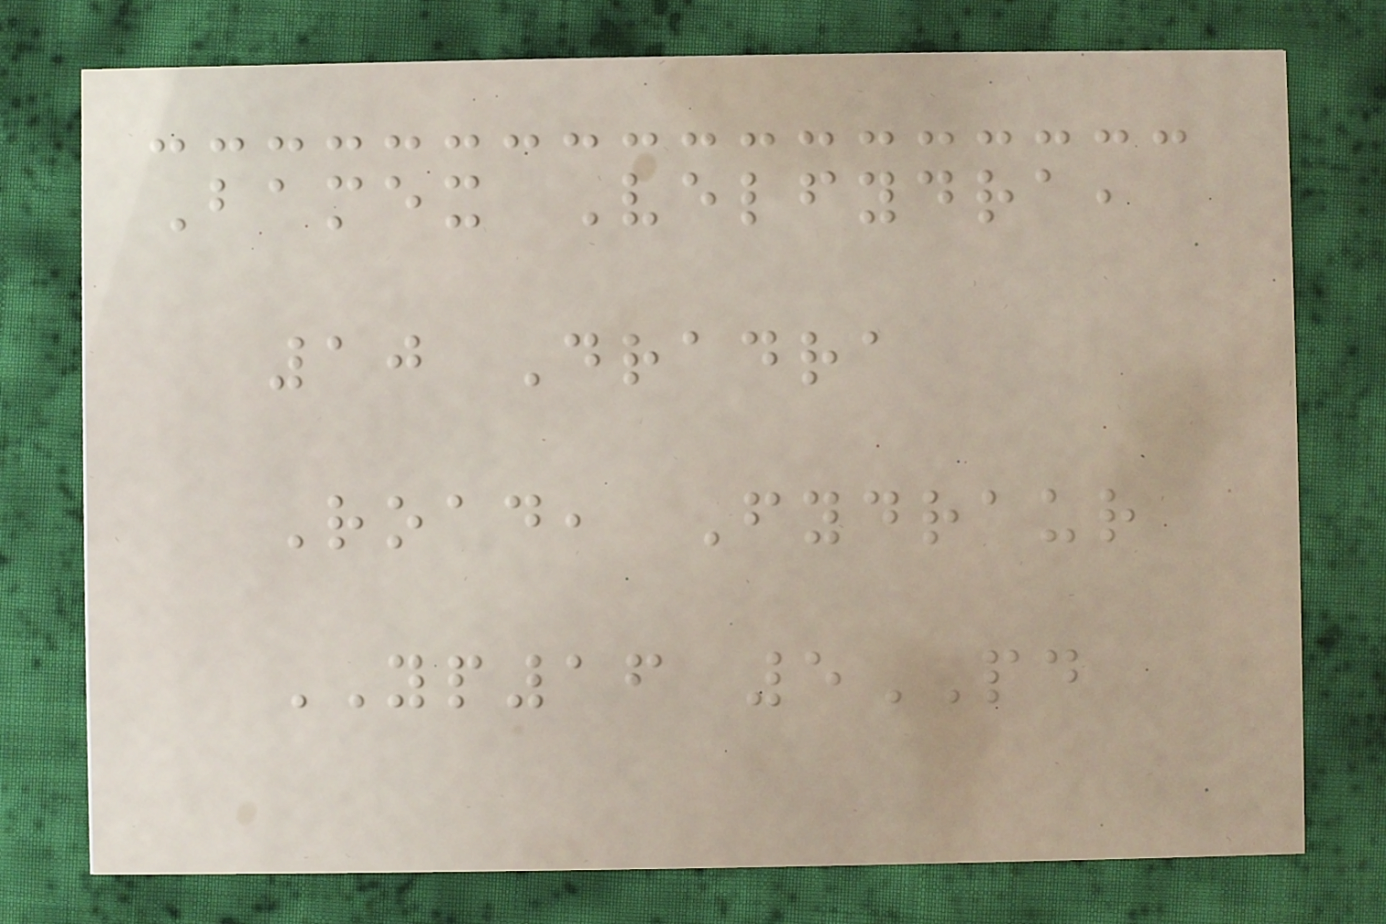Bamex Velfydra,
10 Dradra
Road, Fydraur
YP16 5PD
